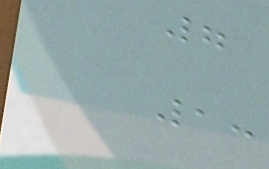7
13
